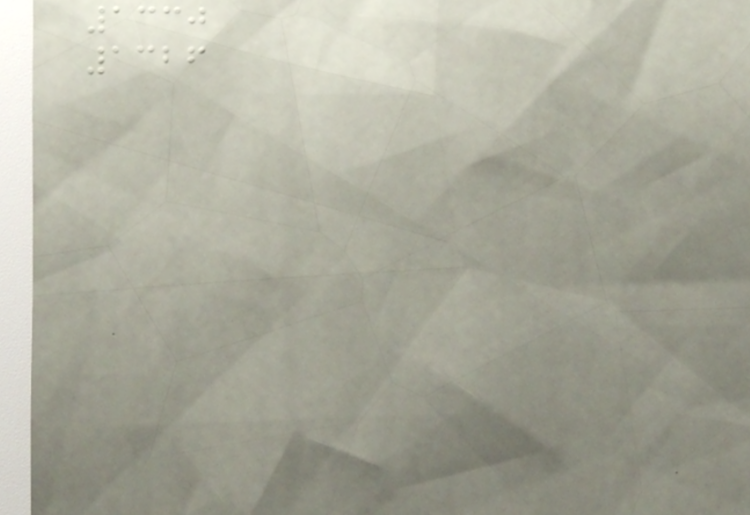1330
1326
